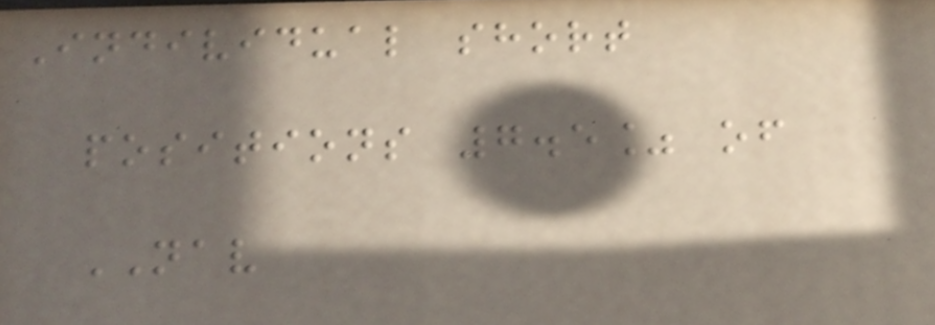Individual short
positions 7.5% of
NAV
